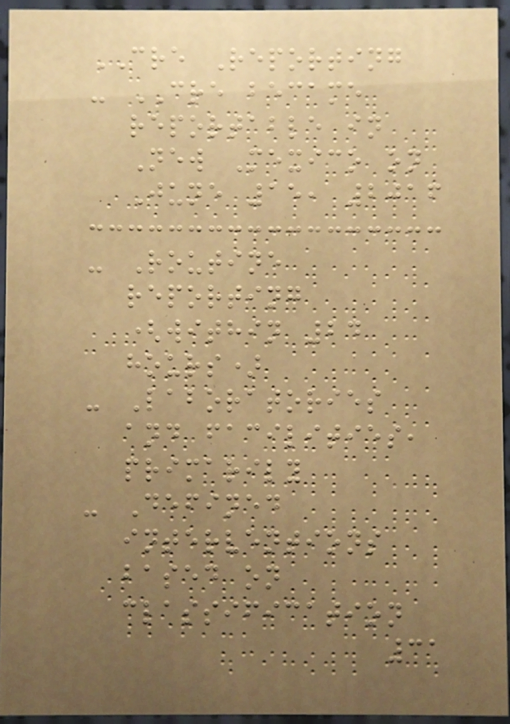CRE Reporting
- CRE became
reportable in
New Mexico on
June 15, 2016
- Routine
reporting
(within 24
hours)
- Laboratories
and facilities,
primarily
- Defined
interventions
based on
classification
31
